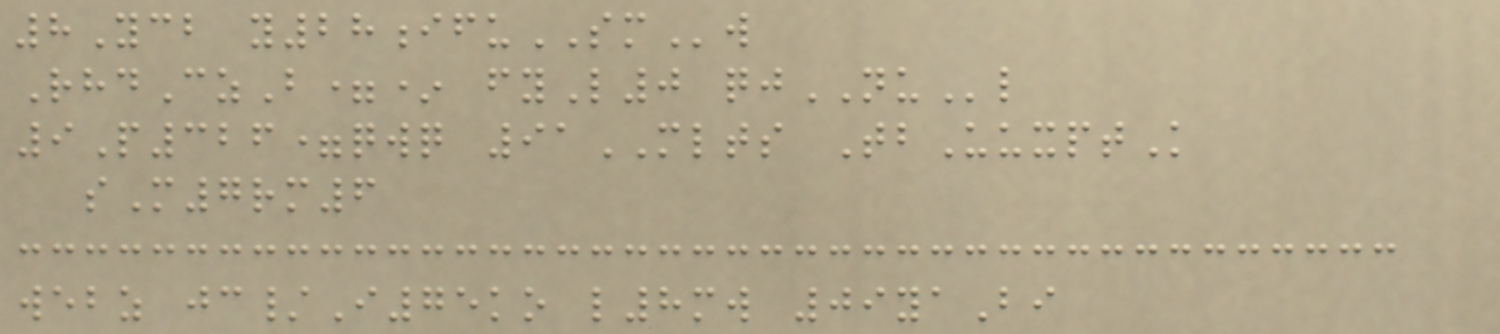8Ycb y28ifuSMw
RhdCzB=* fyL0 qjNUl
9P326=qwq 91MLTS TbUuxptK
sM7rm6
webz jc/I75ko l8mw 09yaBi
